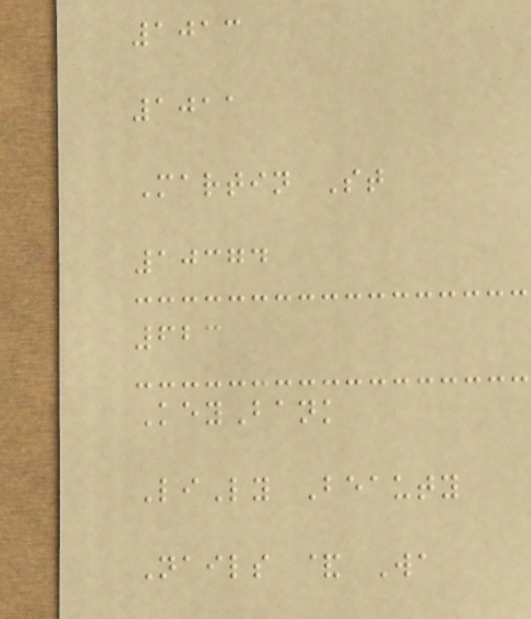1013
1011
Martin St
10374
623
KeyBank
LiLy Beauty
Nails & Wa
